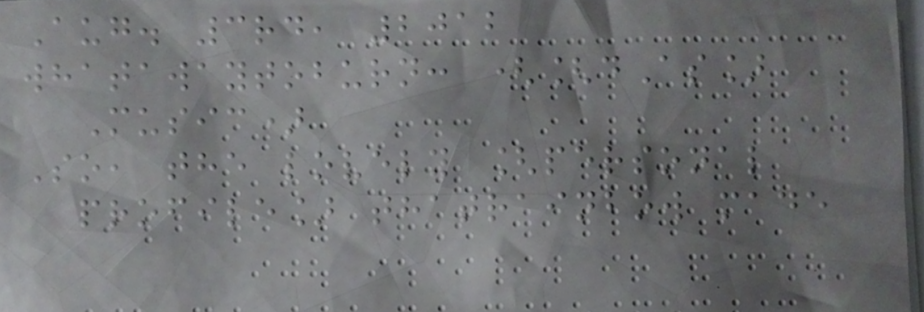Aug. 3rd, 2012
whatawaytoburn: ([dAs]
Music)
So, the lovely [personal
profile] thatrainbow made
